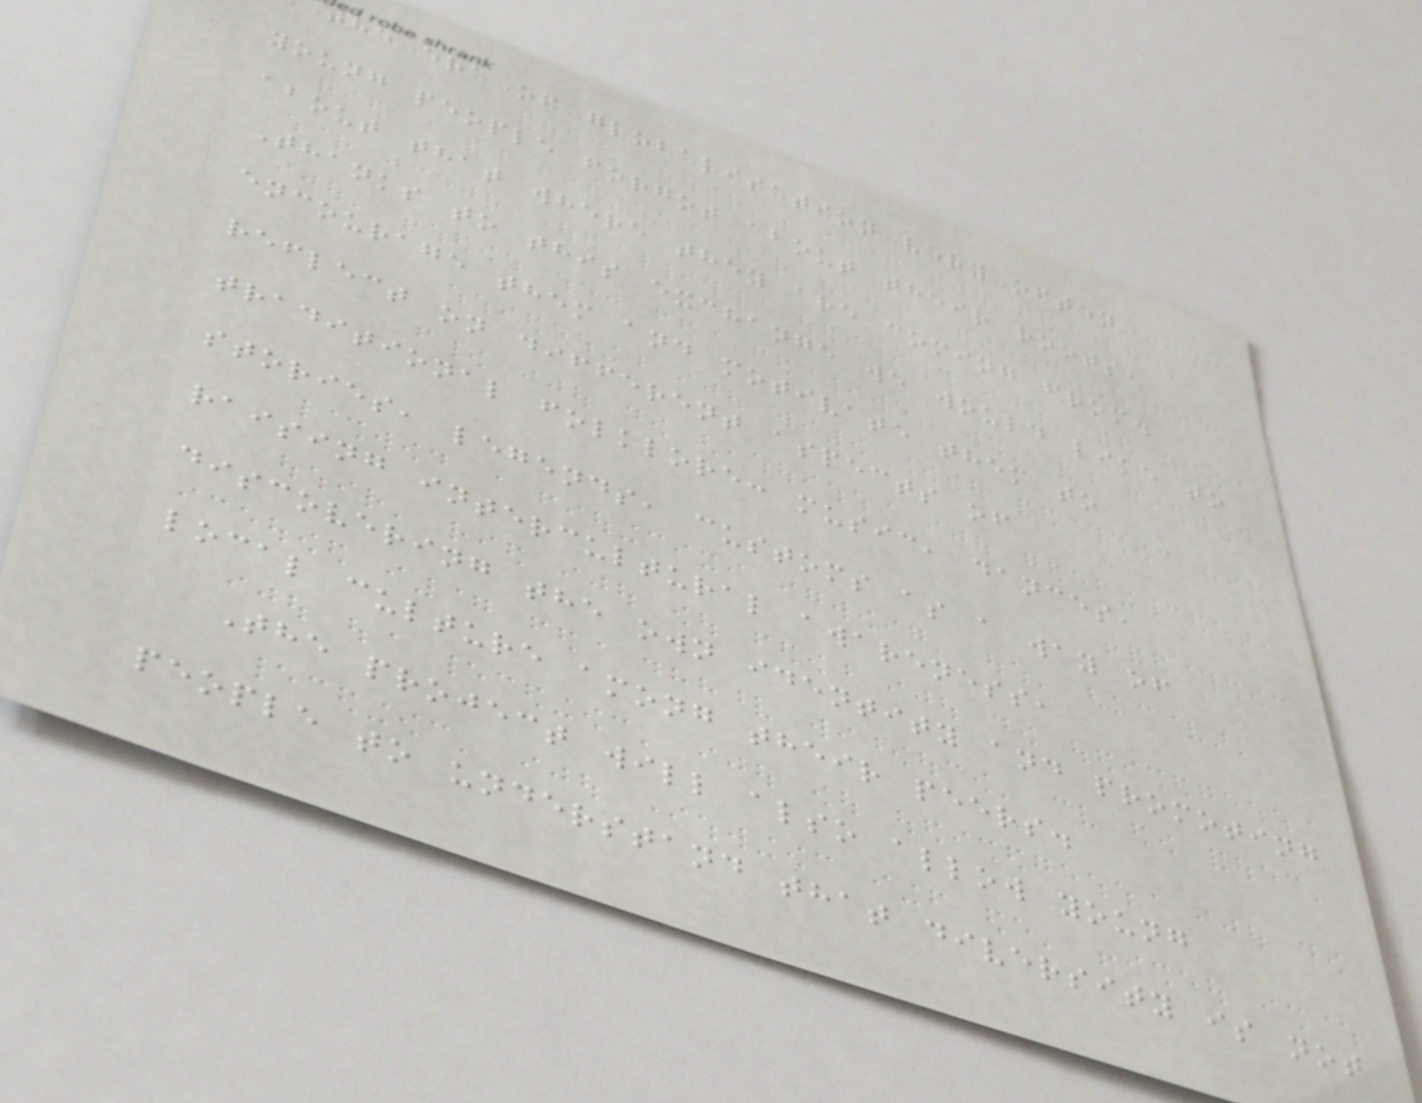the era of globalisation very often
young people forgot about their roots,
about that where they are coming from.
Thanks to this exchange we would like to
encourage them and motivate them to
reflect on different aspects of
traditional folklore: music, dances,
stories, legends, customs as a way of
raising intercultural awareness,
discovering the own identity and promoting
local culture among their peers.
The project will also allow young
people to understand that diversity is not
